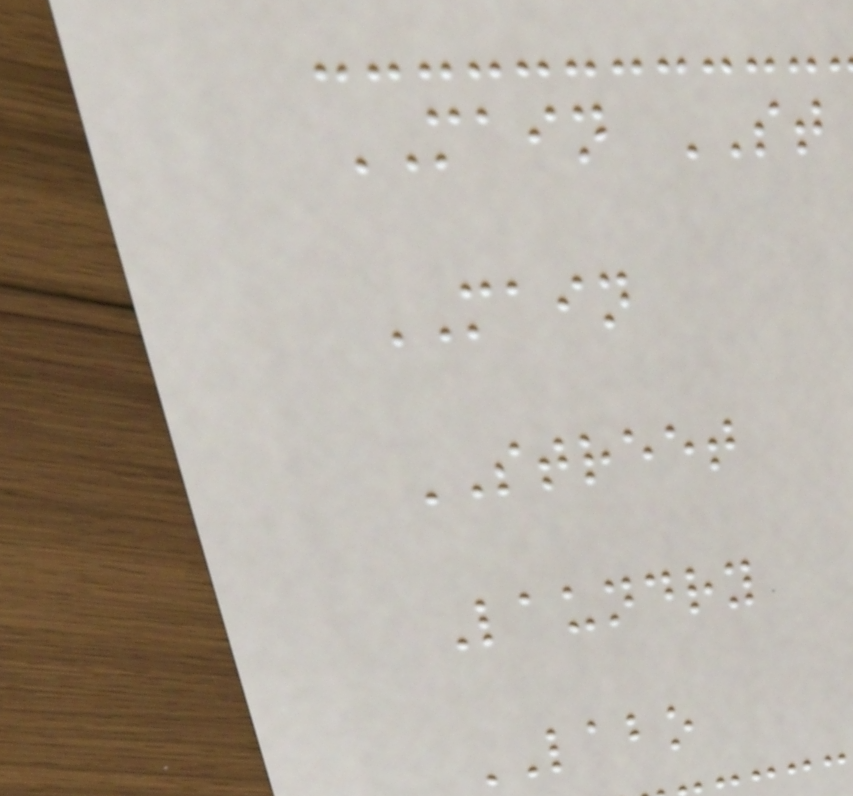MAIN ST
MAIN
STREET
Laundry
LABO
